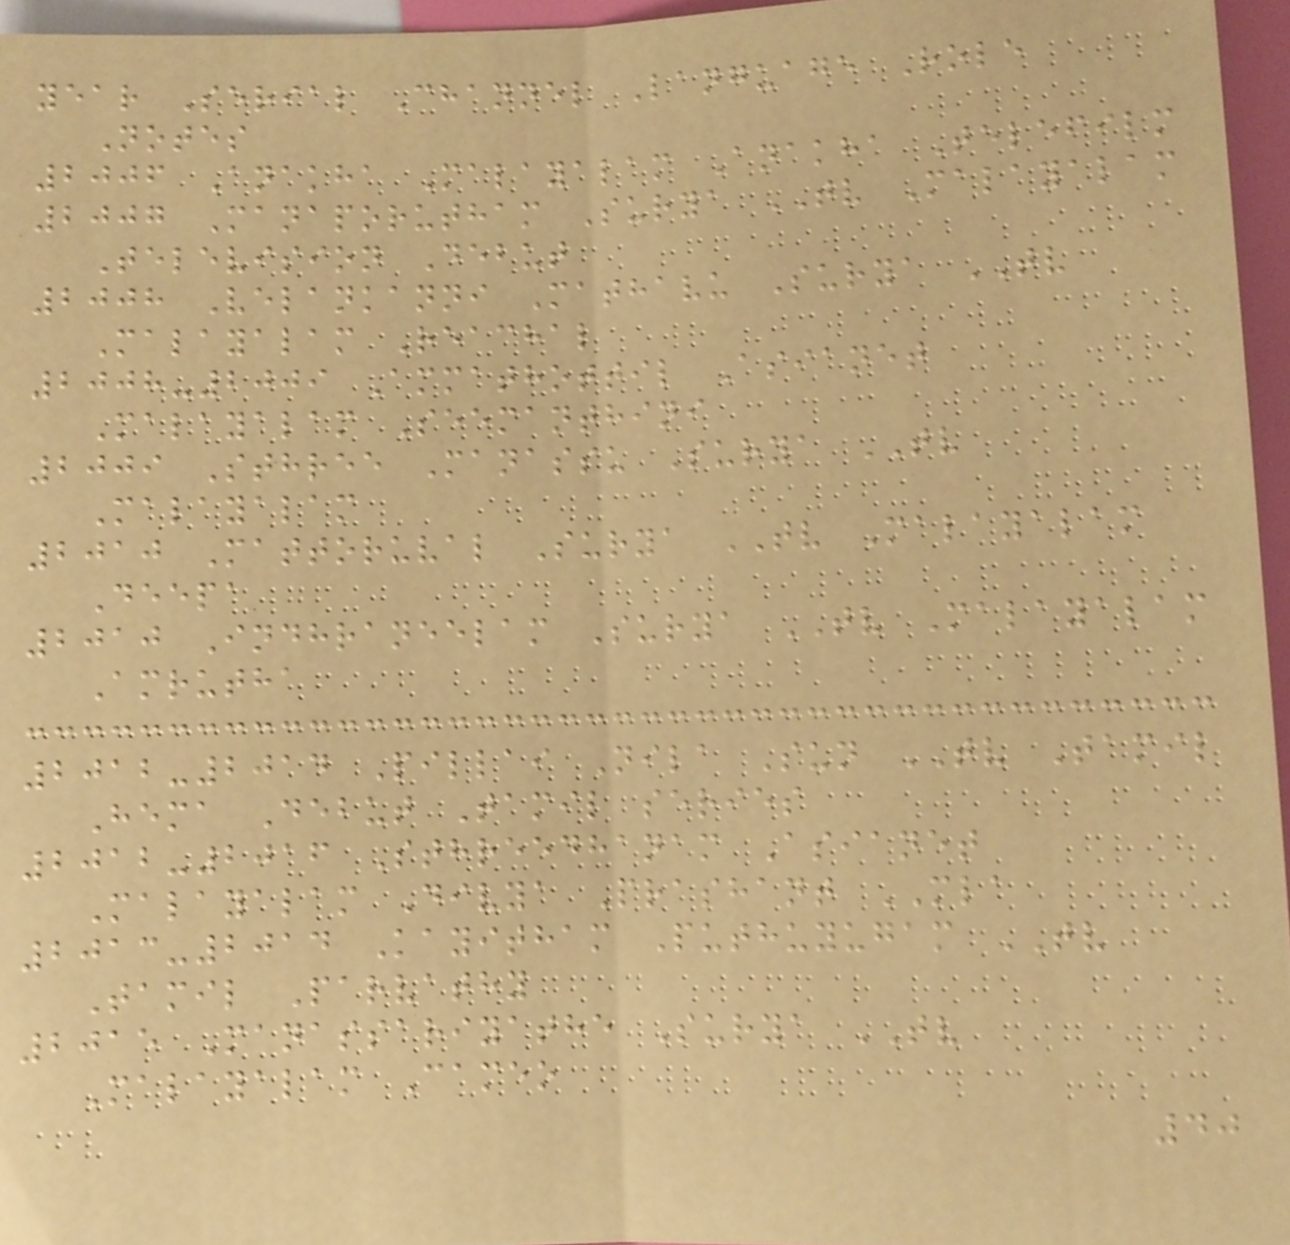year Serial Channel Language Role
Notes
2006 Anakha Malayalam Anakha Telefilm
2007 Manaporutham Surya TV Malayalam
Television Debut
2008 Velankanni Mathavu Surya TV
Malayalam Reachal
2008-2009 Ammathottil Asianet
Malayalam Seemanthini
2009 Sthree Manassu Surya TV
Malayalam
2010 Mattoruval Surya TV Malayalam
Deepa
2010 Indhraneelam Surya TV Malayalam
Amrutha
2012-2014 Pillai Nila Sun TV Tamil
Hema Debut Tamil series
2012-2016 Sthreedhanam Asianet
Malayalam Divya Prashant MLA
2013-2014 Kayitham Puthuyugam TV
Tamil Parvathy
2015 Manassariyathe Surya TV
Malayalam Cameo
40
